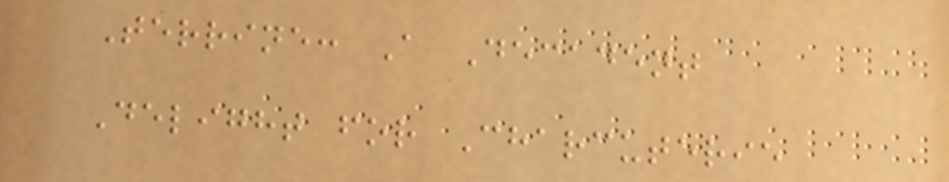Terrine: A Decadent
Delight for Charcuterie
